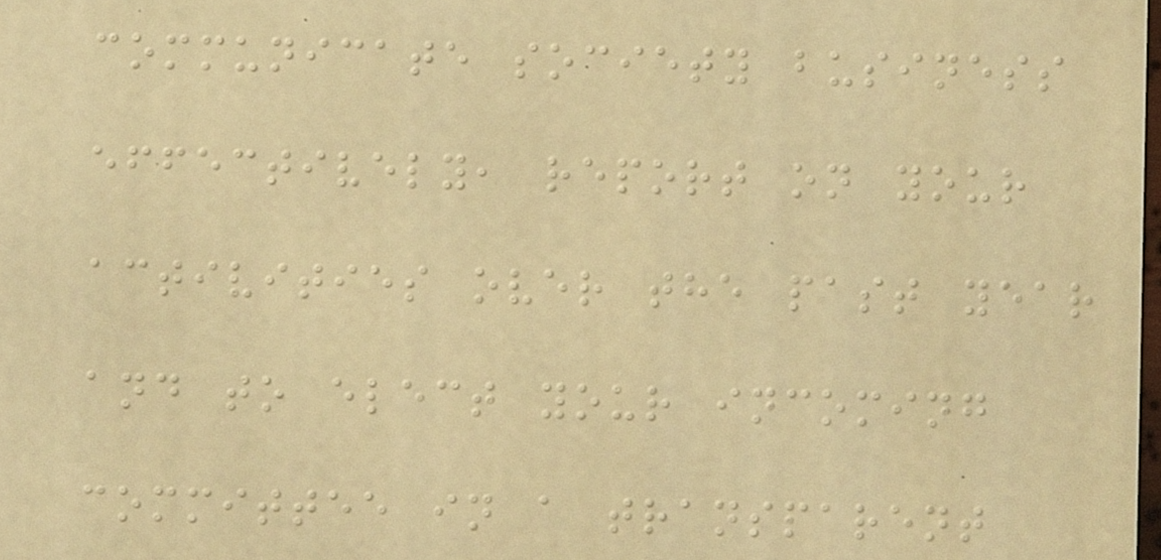communicate society business
effectively, report on your
activities over the past year
and to elect your incoming
committee in a transparent
